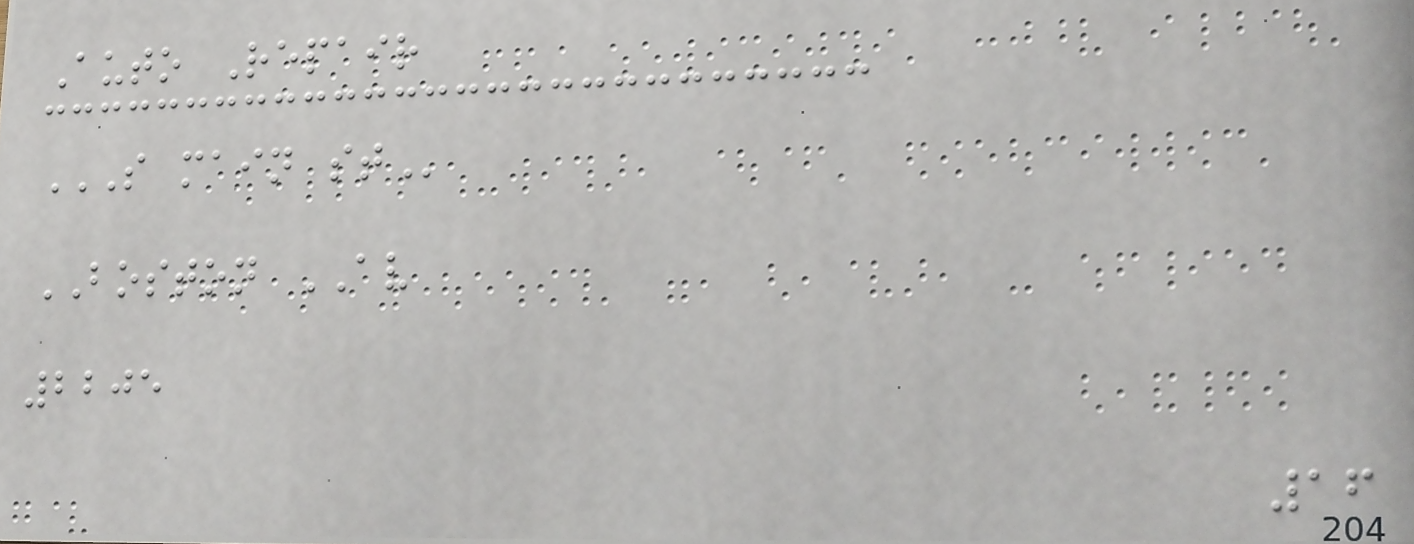Auto Repair
S MAIN ST
BOSTON AV
2205
16
